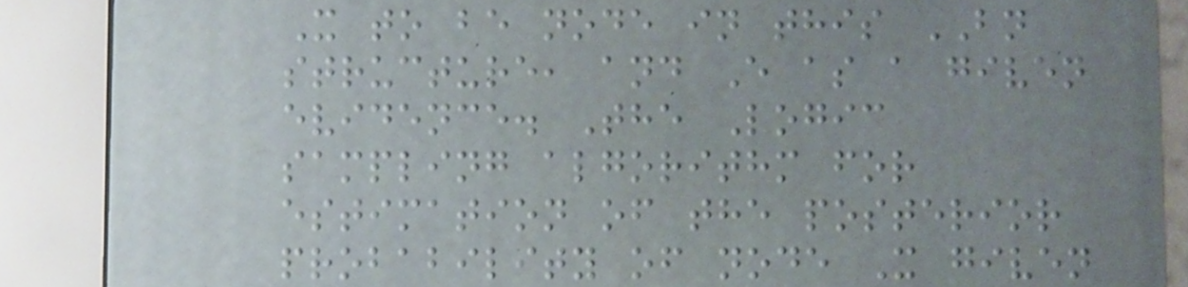X to be node in this BN
structure, and E as a given
evidence. The Logic
sampling algorithm for
estimation of the posterior
probability of node X given
